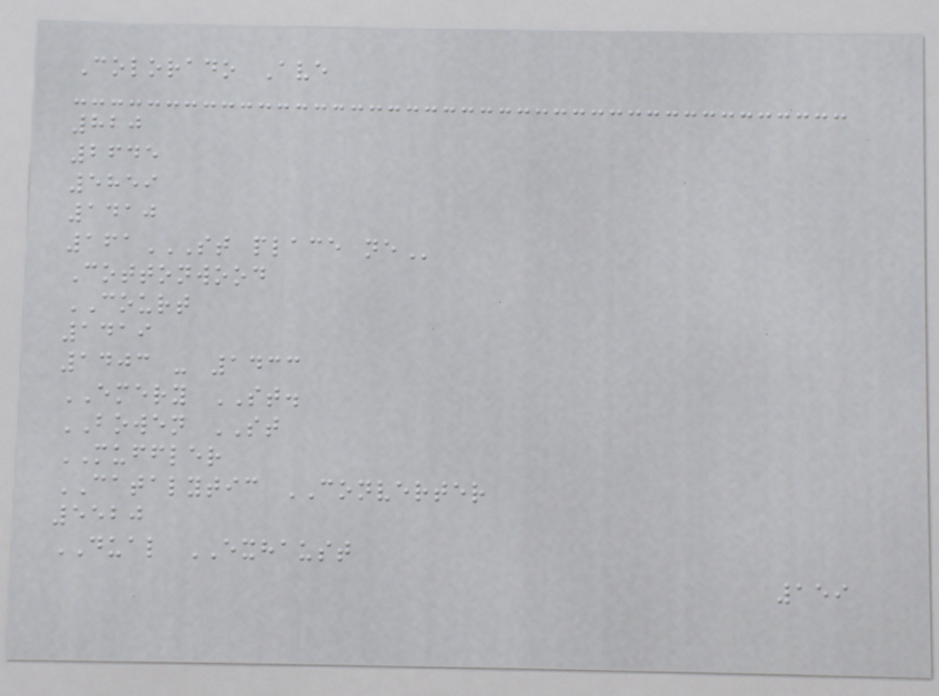Colorado Ave
820
2645
5859
1410
161ST PLACE NE
Cottonwood
COURT
1419
1403 - 1433
EMERY ST.
BOWEN ST
MUFFLER
CATALYTIC CONVERTER
5520
DUAL EXHAUST
159
